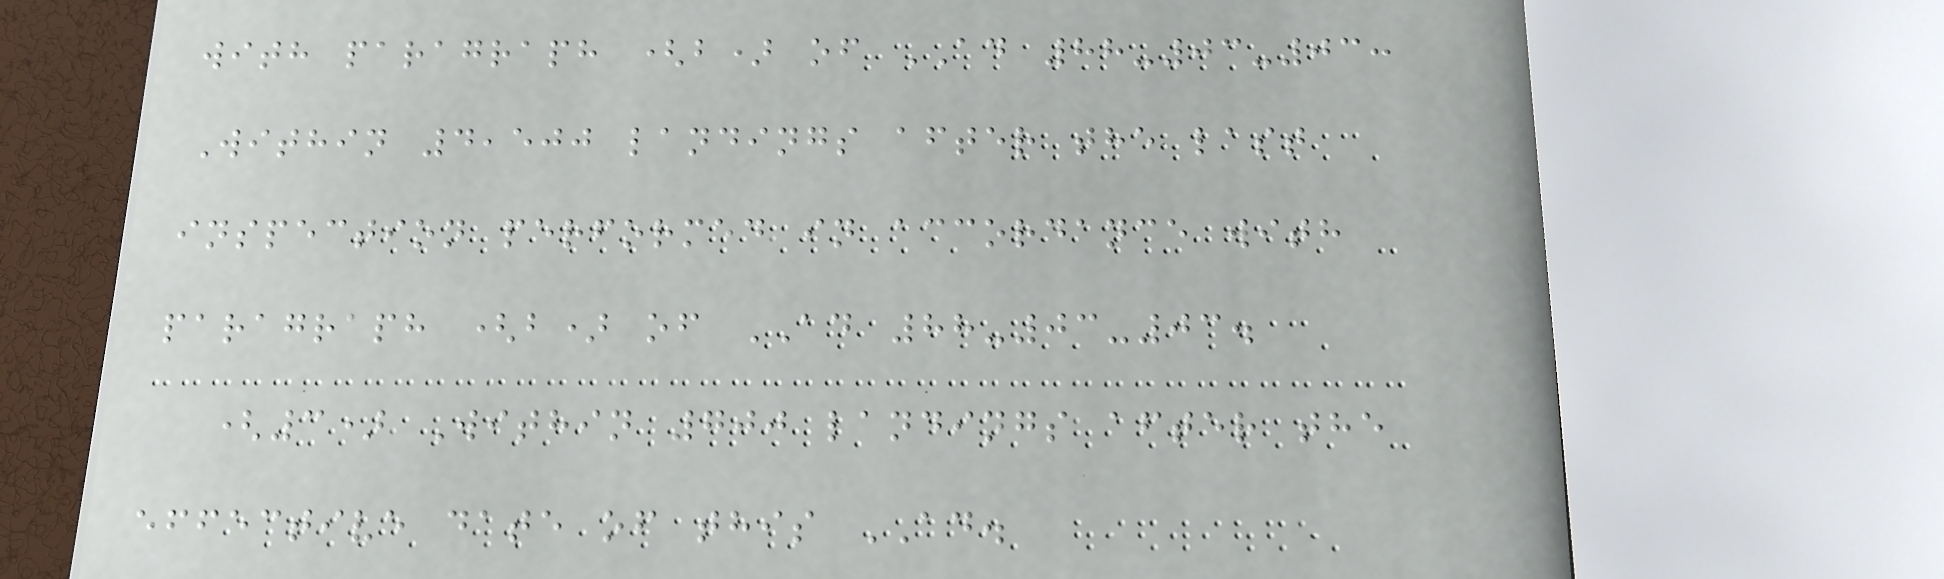with paragraph (b) of AD 88-03-03:
Within 4,500 landings after the last
inspection performed in accordance with
paragraph (b) of AD 88-03-03.
(3) Within 700 landings after the
effective date of this AD.
